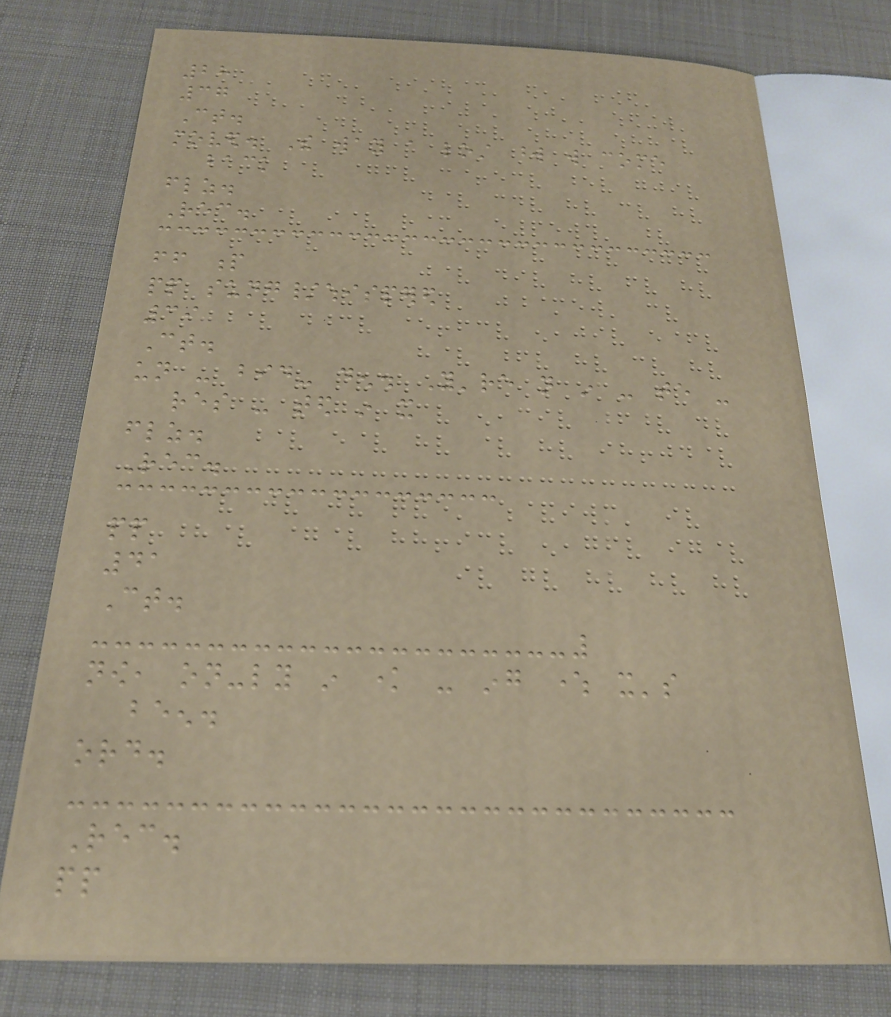28
37
Ct.
moved. The way a lost word will come
back
flz.
Rec.
ff p
pp sung/whispered
39
Ct.
un - bid- den. You're not in - te -
res - ted in it
flz.
Rec.
pp
41
Ct.
now, on-ly in know - ing where it's
been.
ord.
Rec.
pp
